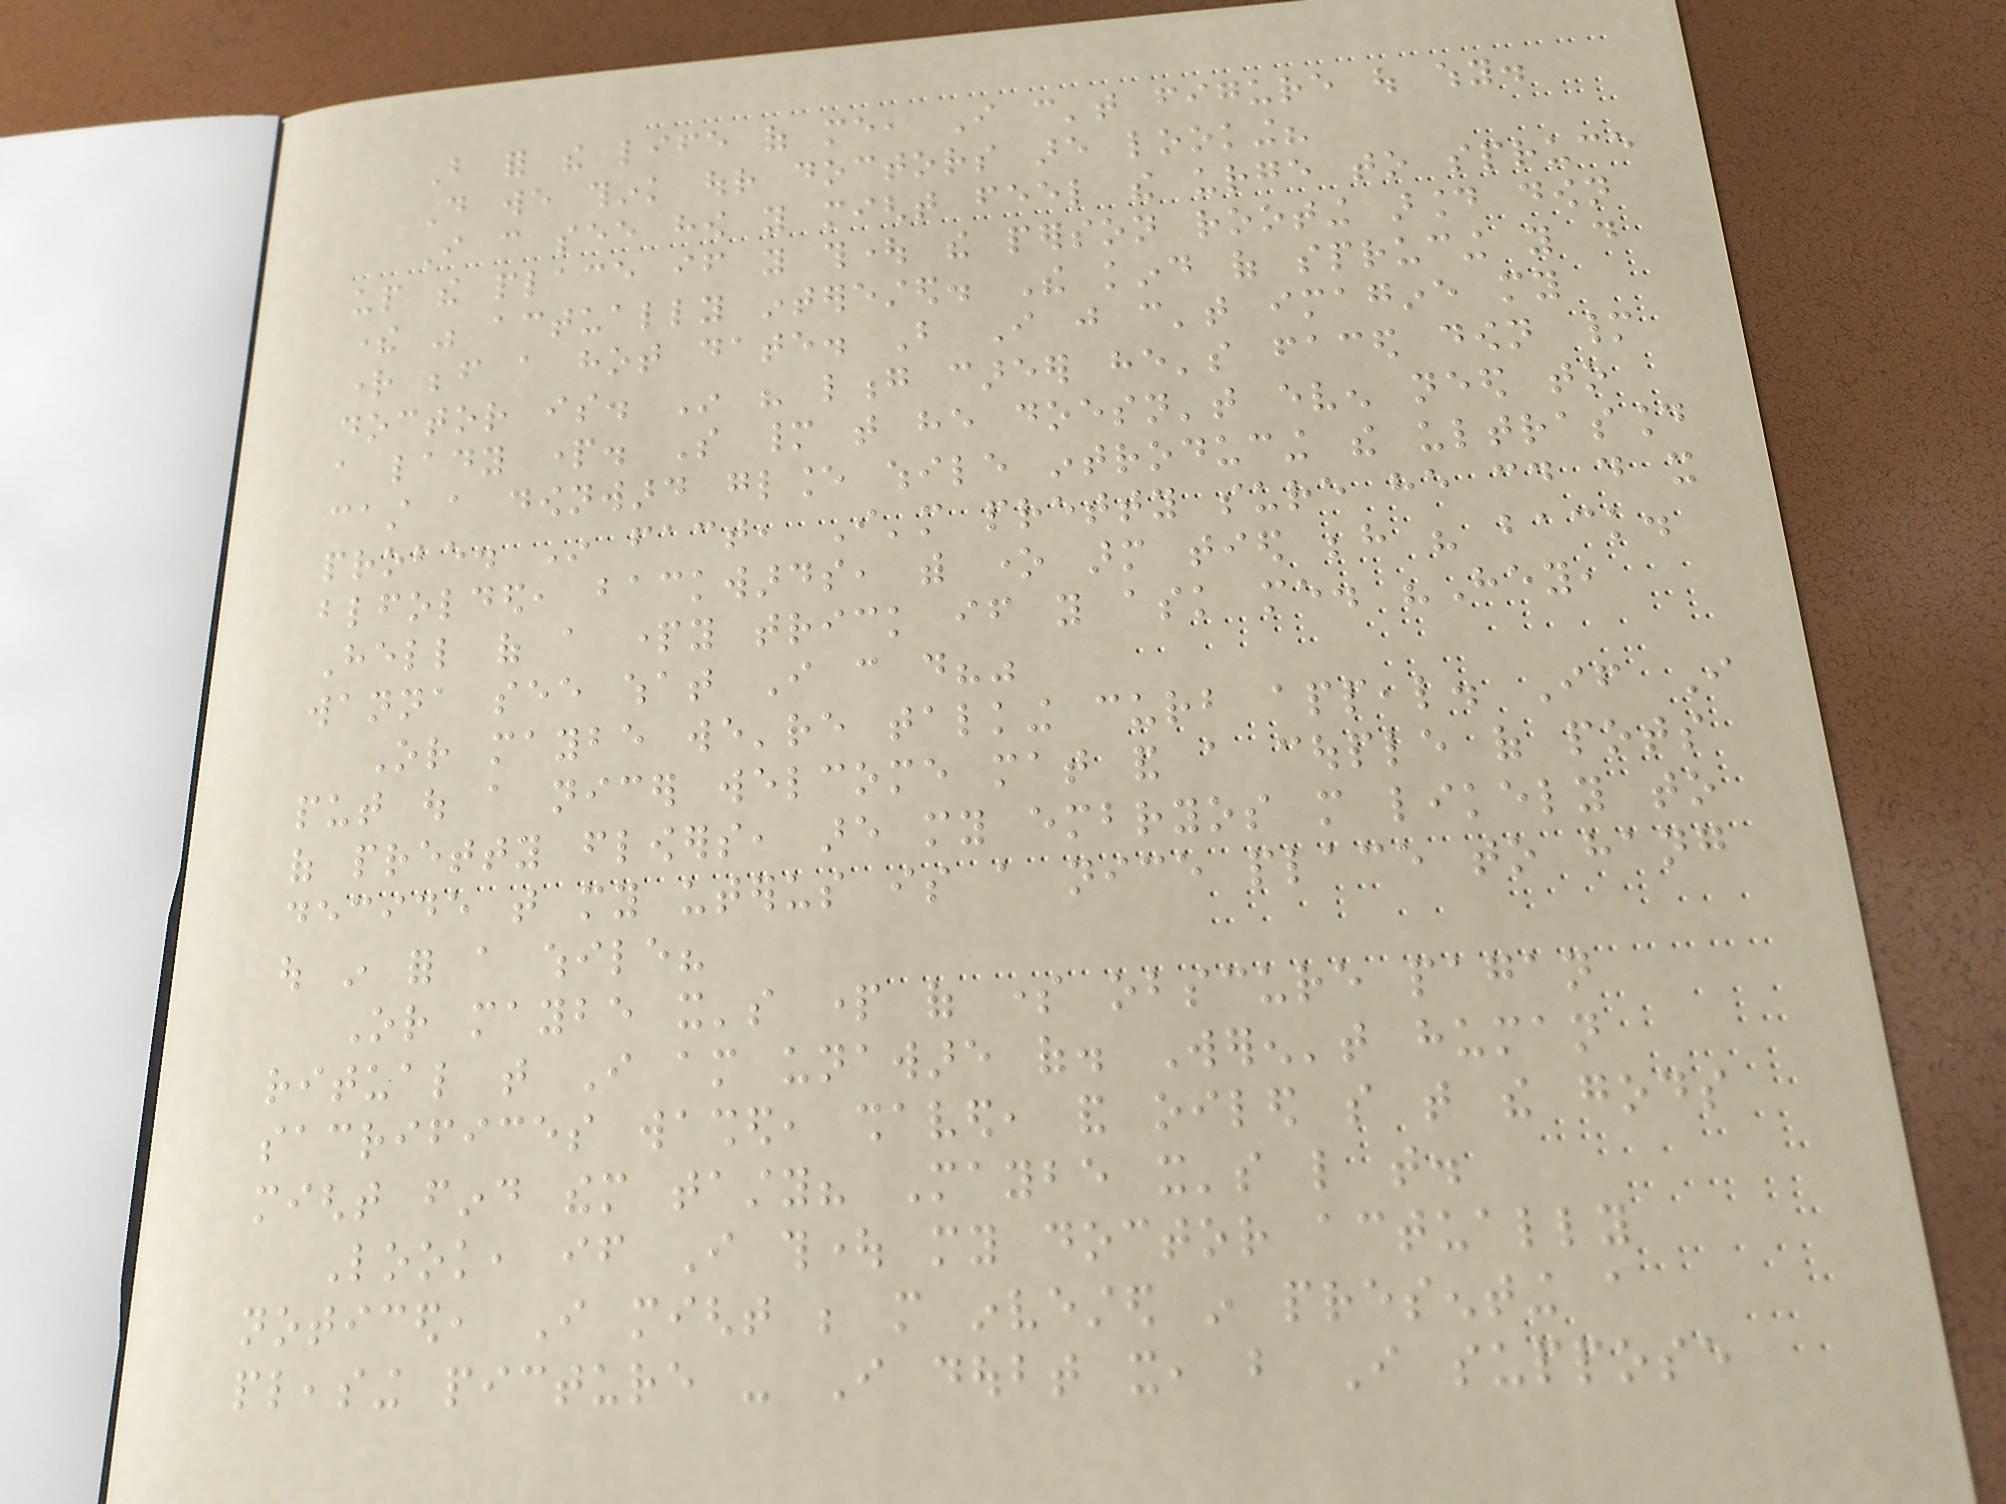But for the life of me, I can't figure out why.
Do we think our doctors are looking?
I can see how you might feel the urge to spruce
up the place if you thought the person rooting around down
there was actually interested. The kind of sprucing you do
right before a hot date. But I just can't imagine my
doctor is. In his long career he's faced down many
a lady part. So many that he doesn't even need to
cast a downward glance while introducing the ultrasound
probe. In fact, I'm pretty sure he could do it
blindfolded, backwards, with one arm tied behind his back.
Hell of a party trick if you ask me. "Hey,
wanna see what I can do?"
Or maybe we're talking curb appeal. If I
put out a nicer welcome mat and a couple of pots
of pretty flowers, are my embryos more likely to
decide that my uterus is a nice place to hang
out in for a while?
Or maybe it's part of some obscure pagan
ritual that I am unaware of. Weren't human
sacrifices washed, shaved, and oiled so that the gods
might find them tasty? Maybe it's like that.
Look, if I thought my doctor actually
noticed, I might be more invested in presenting a
pleasing picture - I doubt it, but I suppose
